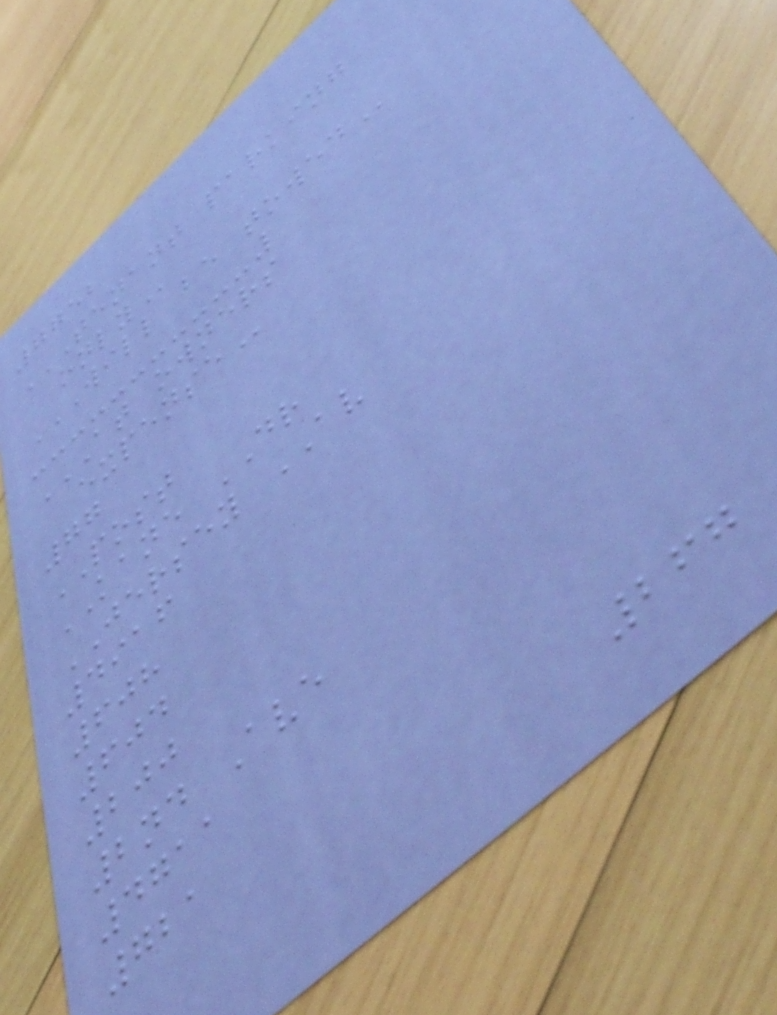7752
TENANT PARKING
ONLY
WILL BE TOWED
AT OWNERS
EXPENSE
77
POST
KANE DR
JERSEY AV
4916
608
604
200
2nd Ave
4711
721
267
